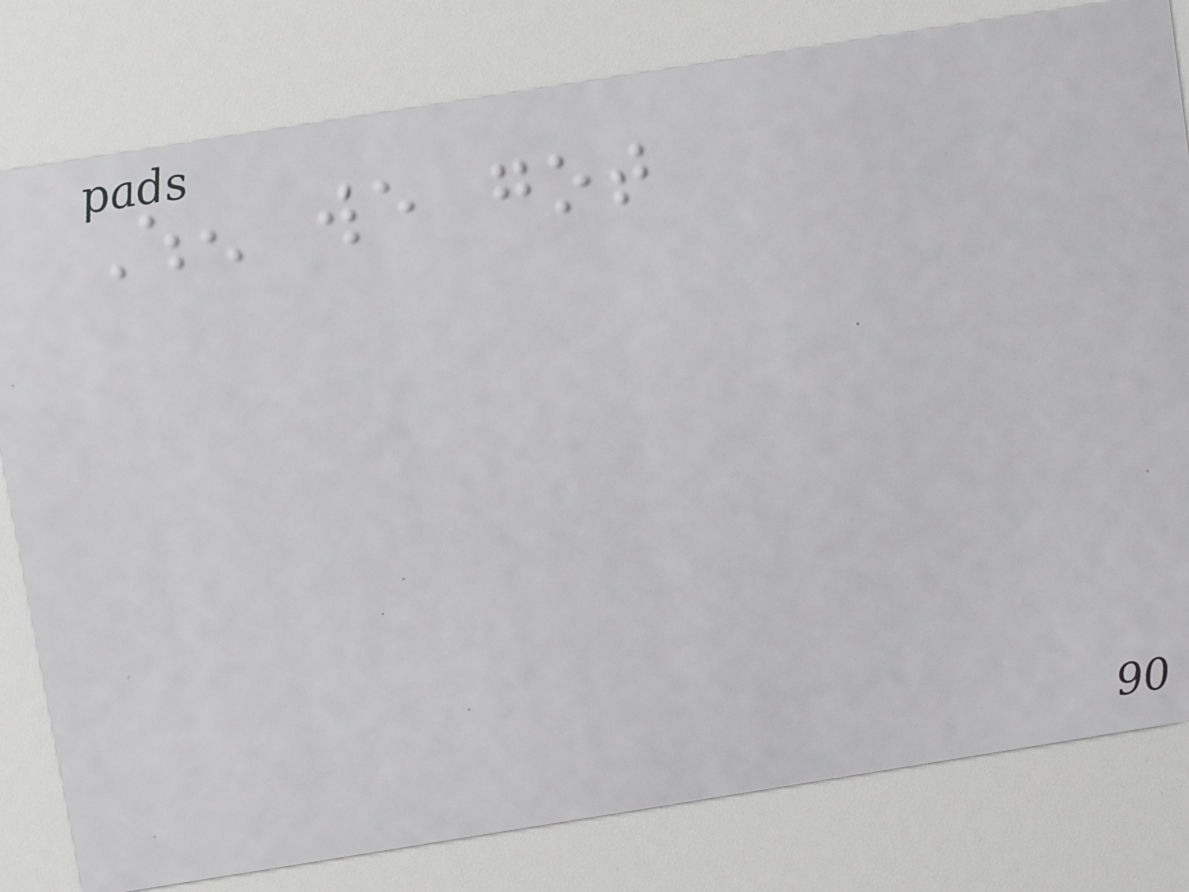When we got
